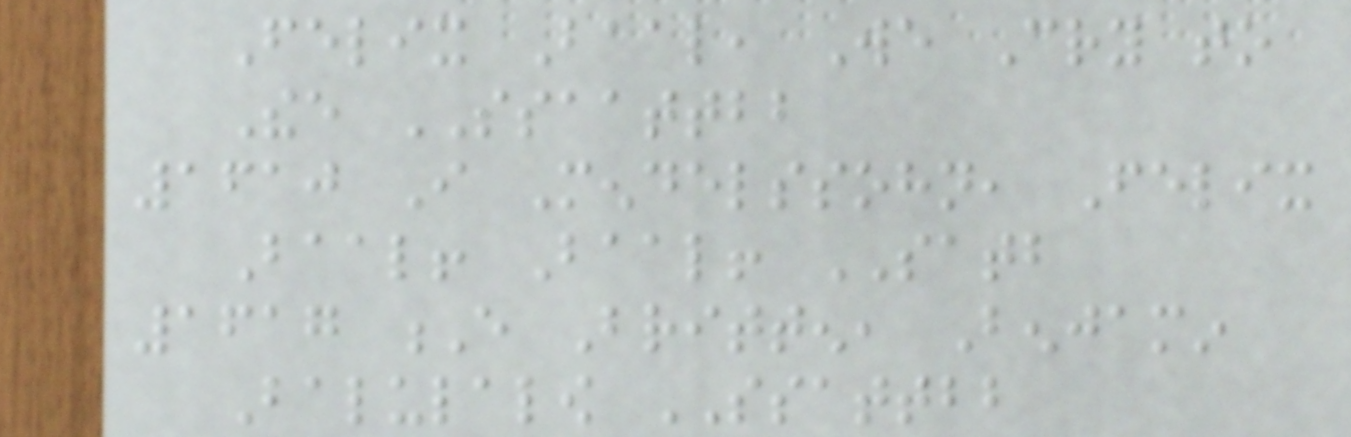Felix Baal, We Cry to
Thee SSAATTBB
1610 I Mendelssohn, Felix
Baal! Baal! SATB
1617 E Britten, Benjamin
Balulalow SSATTBB
